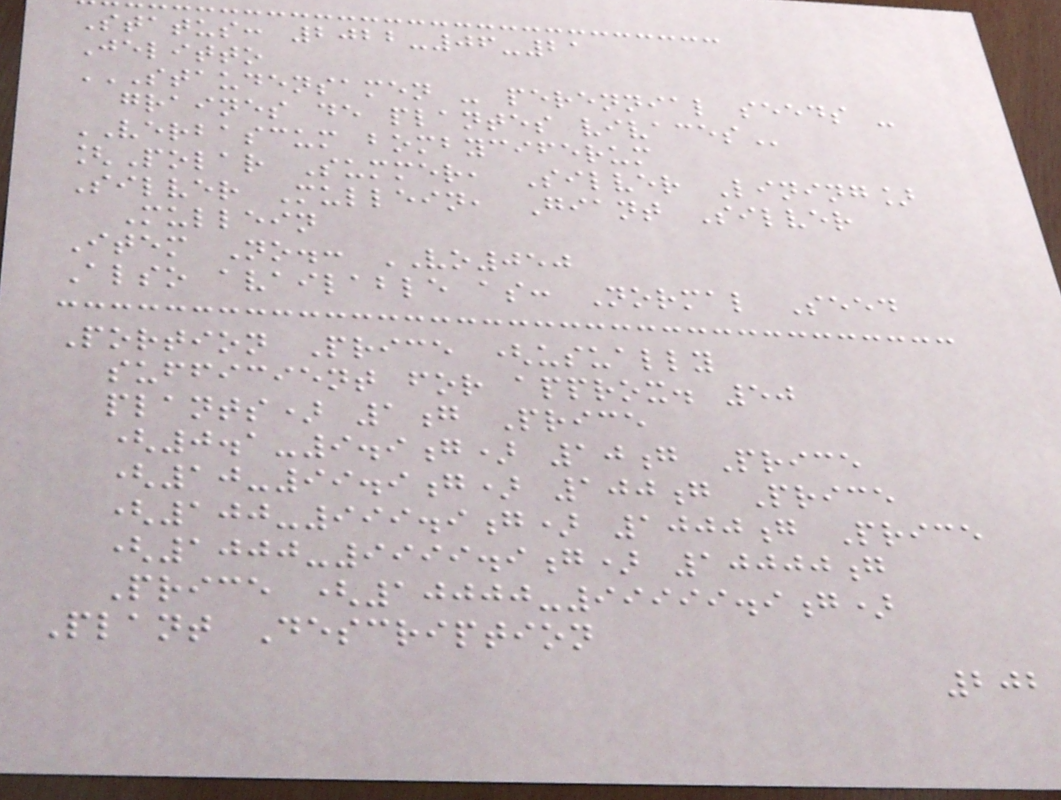Status: 2022-06-21
Jelitto
STAUDENSAMEN - PERENNIAL SEEDS -
GRAINES DE PLANTES VIVACES
VERBASCUM bombyciferum
[Polar Summer, Silver Lining]
Silver Mullein, Giant Silver
Mullein
Item No.: VO050
Also available as: Normal Seed
Portion Price (usually
sufficient for approx. 50
plants) 1g Price
(0.1-9.9g) 10g Price
(10-99.9g) 100g Price
(100-999.9g) 1000g Price
(1000-9999.9g) 10000g
Price (10000-99999.9g)
Plant Description
202
